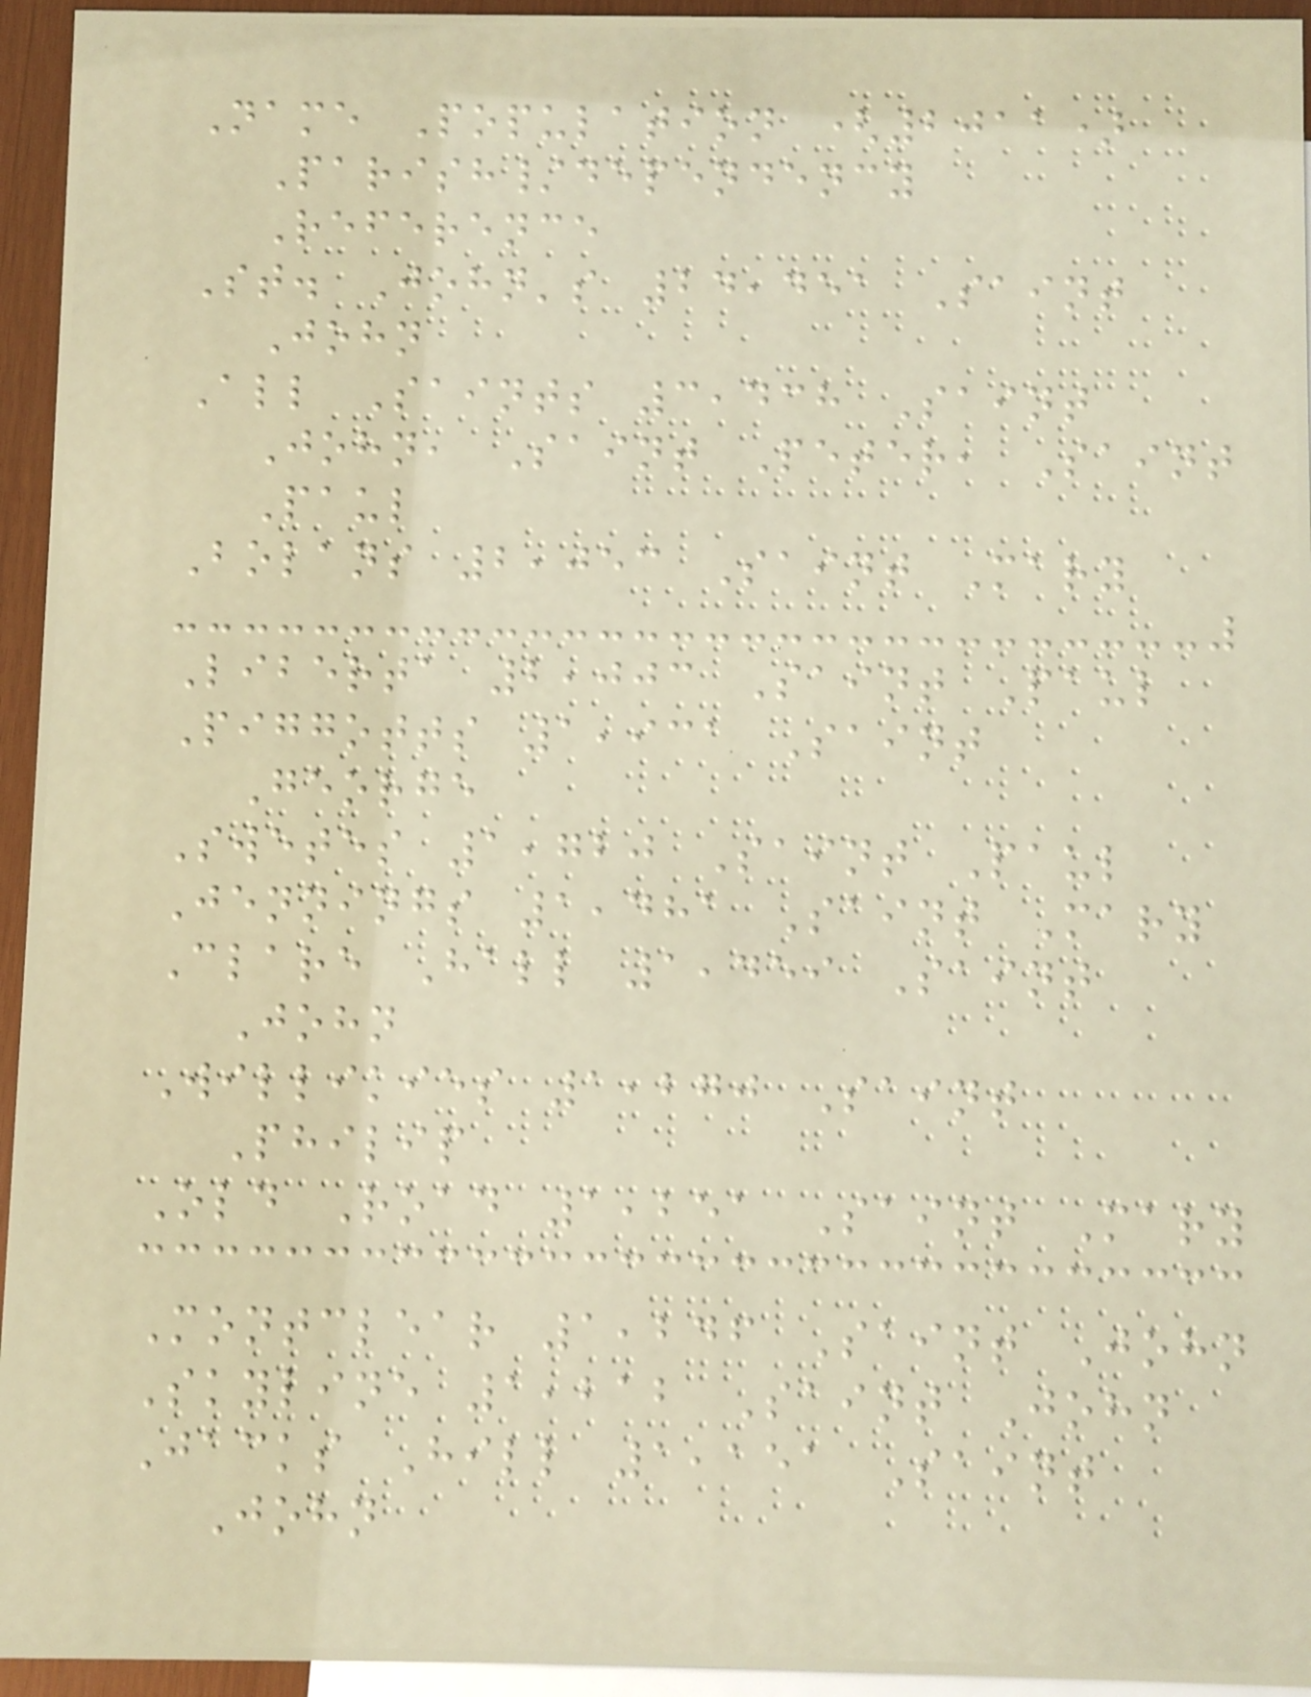Name Population (2011)
Parish/dependency
Reference
St. John's 24,451 Saint
John
All Saints 3,438 Saint
John, Saint Peter, Saint
Paul
Bolans 2,053 Saint Mary
Liberta 2,003 Saint Paul
Piggotts 1,931 Saint
George
Swetes 1,720 Saint Paul
Jennings 1,481 Saint Mary
Clare Hall 1,459 Saint
John
Willikies 1,270 Saint
Philip
Old Road 1,251 Saint Mary
Montclear 1,246 Saint John
Skyline 1,212 Saint John
Jacks Hill 1,151 Saint
John
